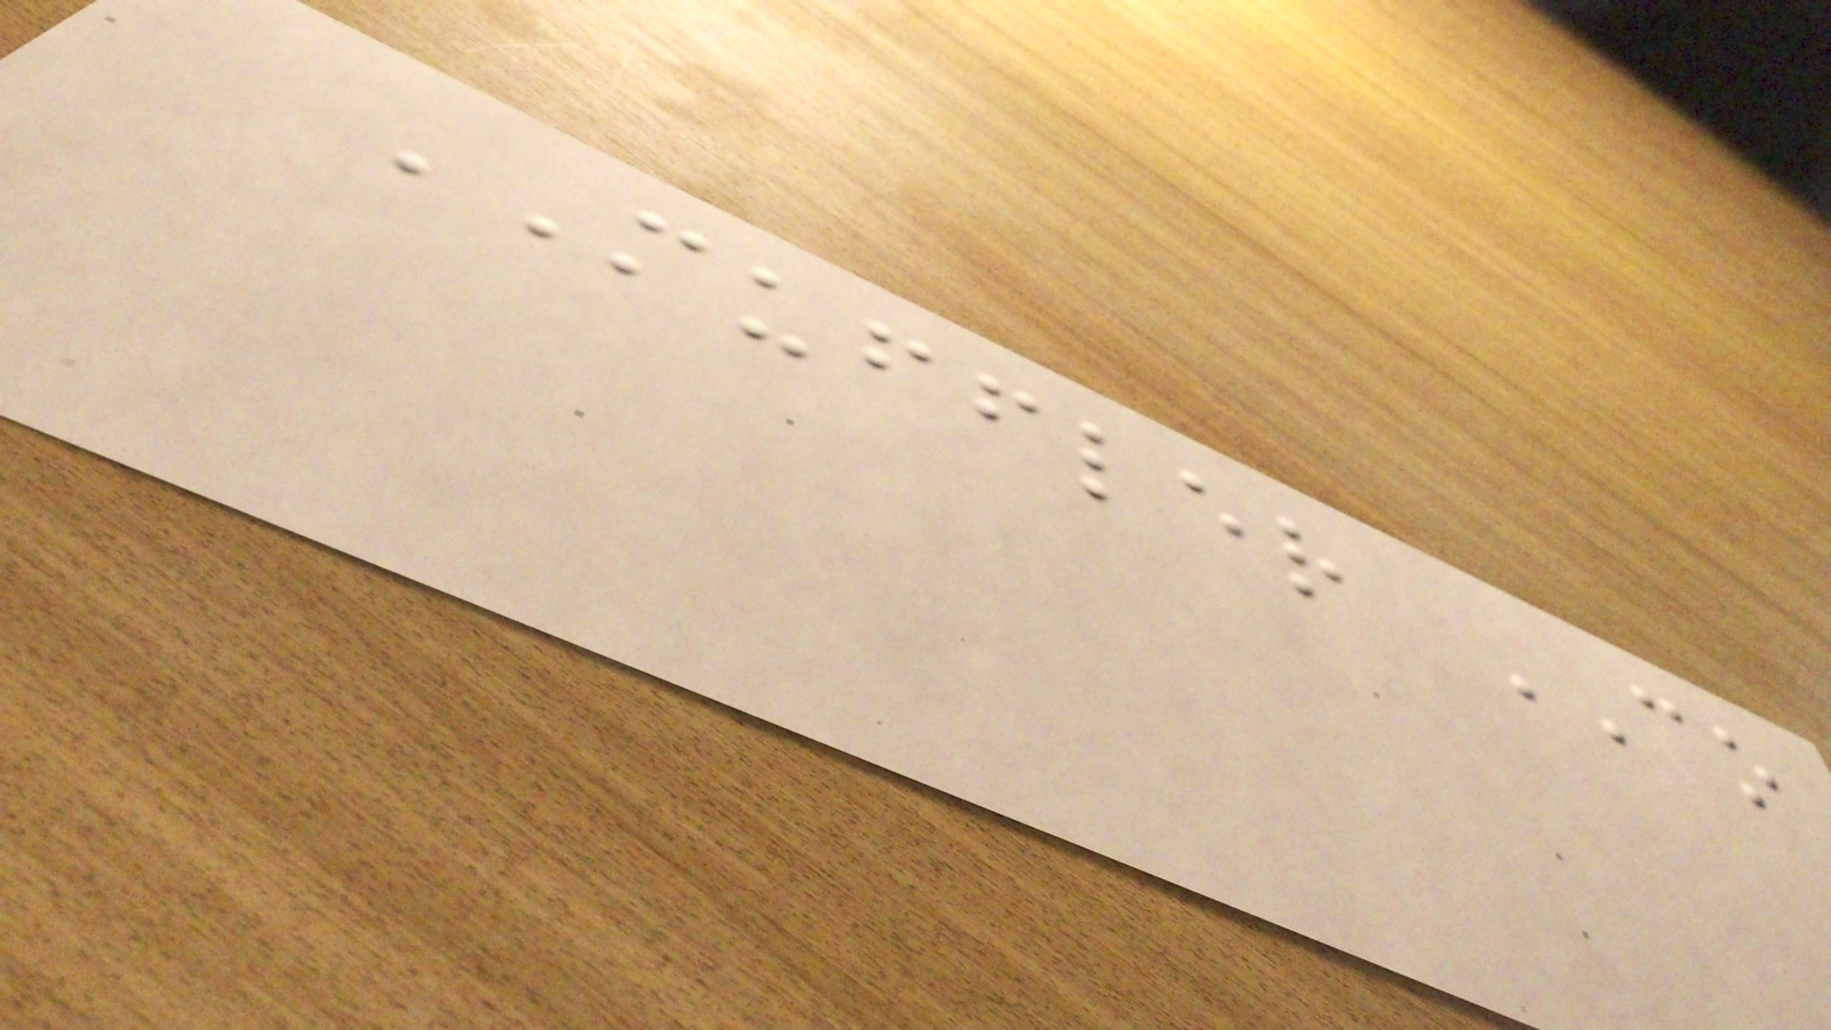MUFFLER CO
